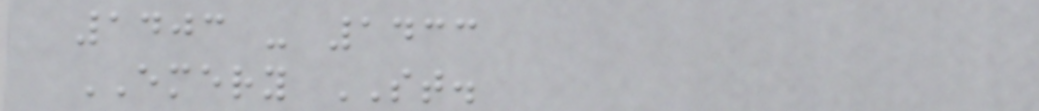1403 - 1433
EMERY ST.
